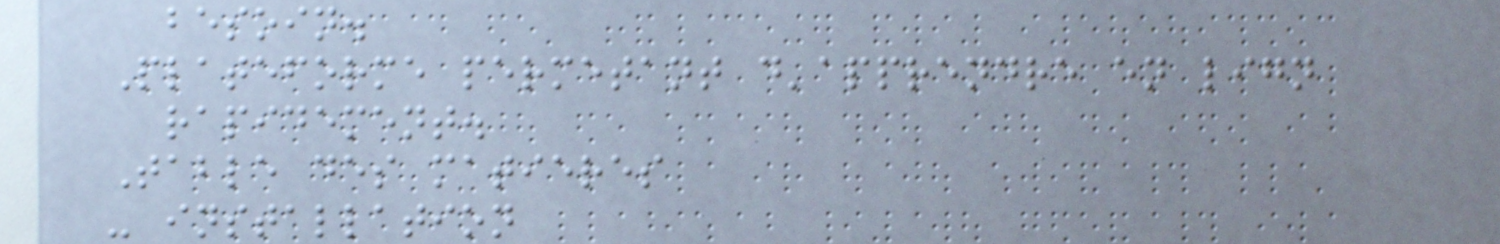besoin.
Plateforme permetant d'apprendre en lign
rapidement.
Table des matieres
- installation
